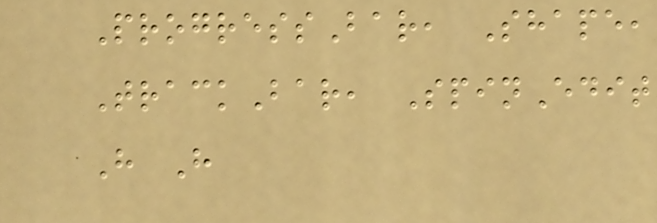ProgressBar, Shape,
TrackBar, SpinEdit
H H
